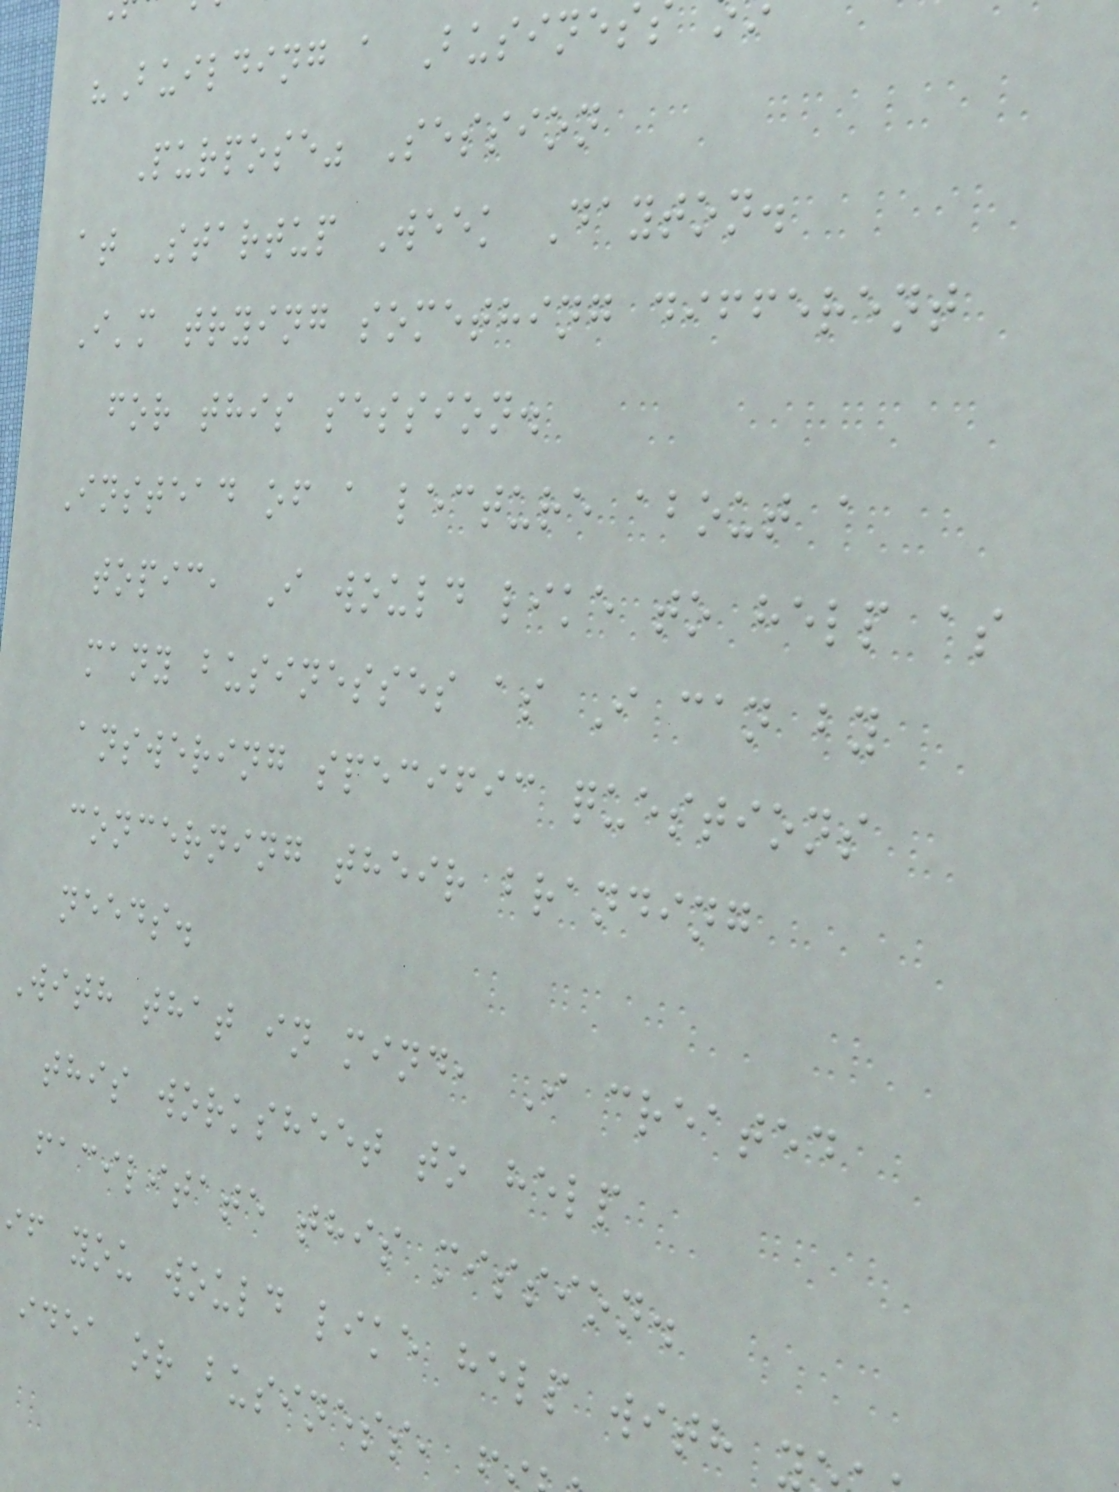"Building a Busines
Purpose" Session
at Startup Week Dayton.
I'm trying something different
for this session.
Instead of a lecture about a
topic, I would like to help as
many businesses as I can by
answering specific questions
concerning their branding
needs.
With that in mind, I created
this worksheet to help
facilitate this mission.
if you would like help with
idea or business,
